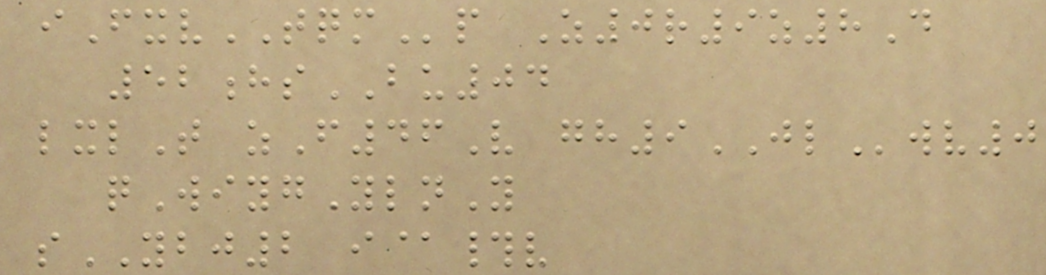iFxvTQMp Z0r9z8D
52hsBU04
lxlT zF46V gh9JLwv0
qWiygYlnY
sYBJ2 i@#v
